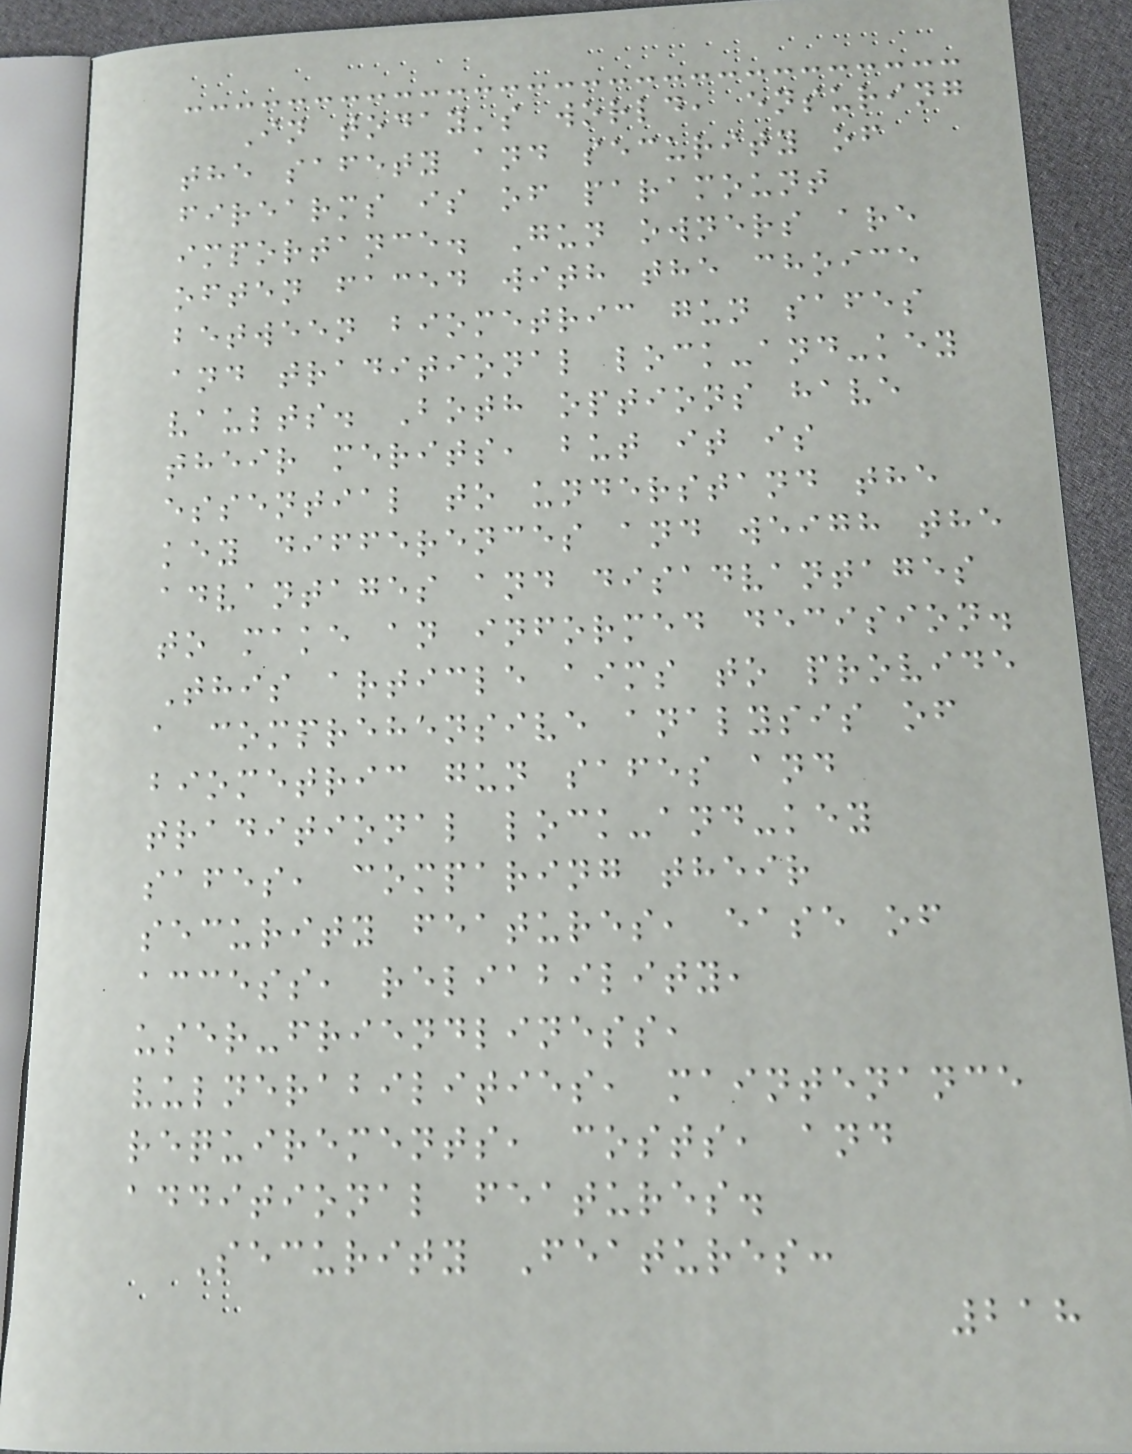In today's world, ensuring
the safety and security of
firearms is of paramount
importance. Gun owners are
often faced with the choice
between biometric gun safes
and traditional lock-and-key
vaults. Both options have
their merits, but it is
essential to understand the
key differences and weigh the
advantages and disadvantages
to make an informed decision.
This article aims to provide
a comprehensive analysis of
biometric gun safes and
traditional lock-and-key
safes, comparing their
security features, ease of
access, reliability,
user-friendliness,
vulnerabilities, maintenance
requirements, costs, and
additional features.
Security Features:
218
